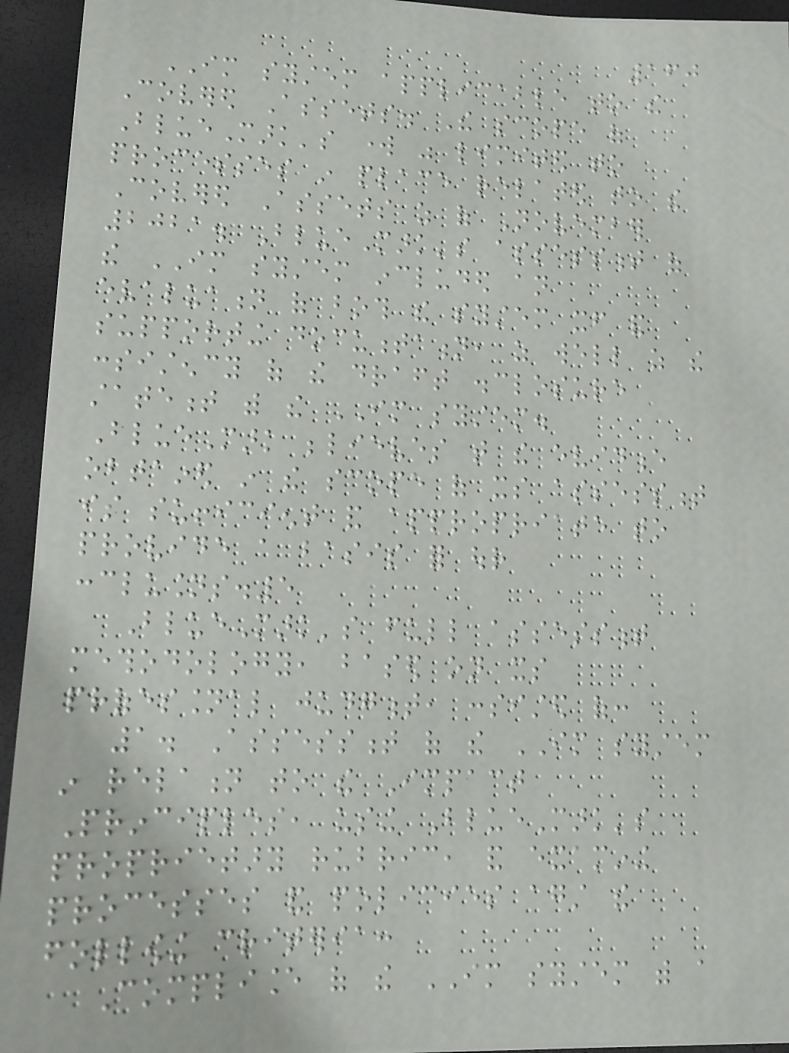160
IM system applicable to the
Covered Assets. The scope of
BlueMark's work was limited to
processes in place related to the
Covered Assets as of November
2021. BlueMark's assessment of
the IM system included an
evaluation of both the system itself and
supporting documentation, as well as the
consistency of the draft disclosure
statement with the IM system.
BlueMark believes that the evidence
obtained in the scope of its assessment
is sufficient and appropriate to
provide a basis for our
conclusions.5
BlueMark's full assessment
methodology, based on its
professional judgment, consisted of:
1. Assessment of the IM system
in relation to the Impact
Principles, using BlueMark's
proprietary rubric, and examining
processes and policies against the
following criteria:
Compliance of the IM system with a
